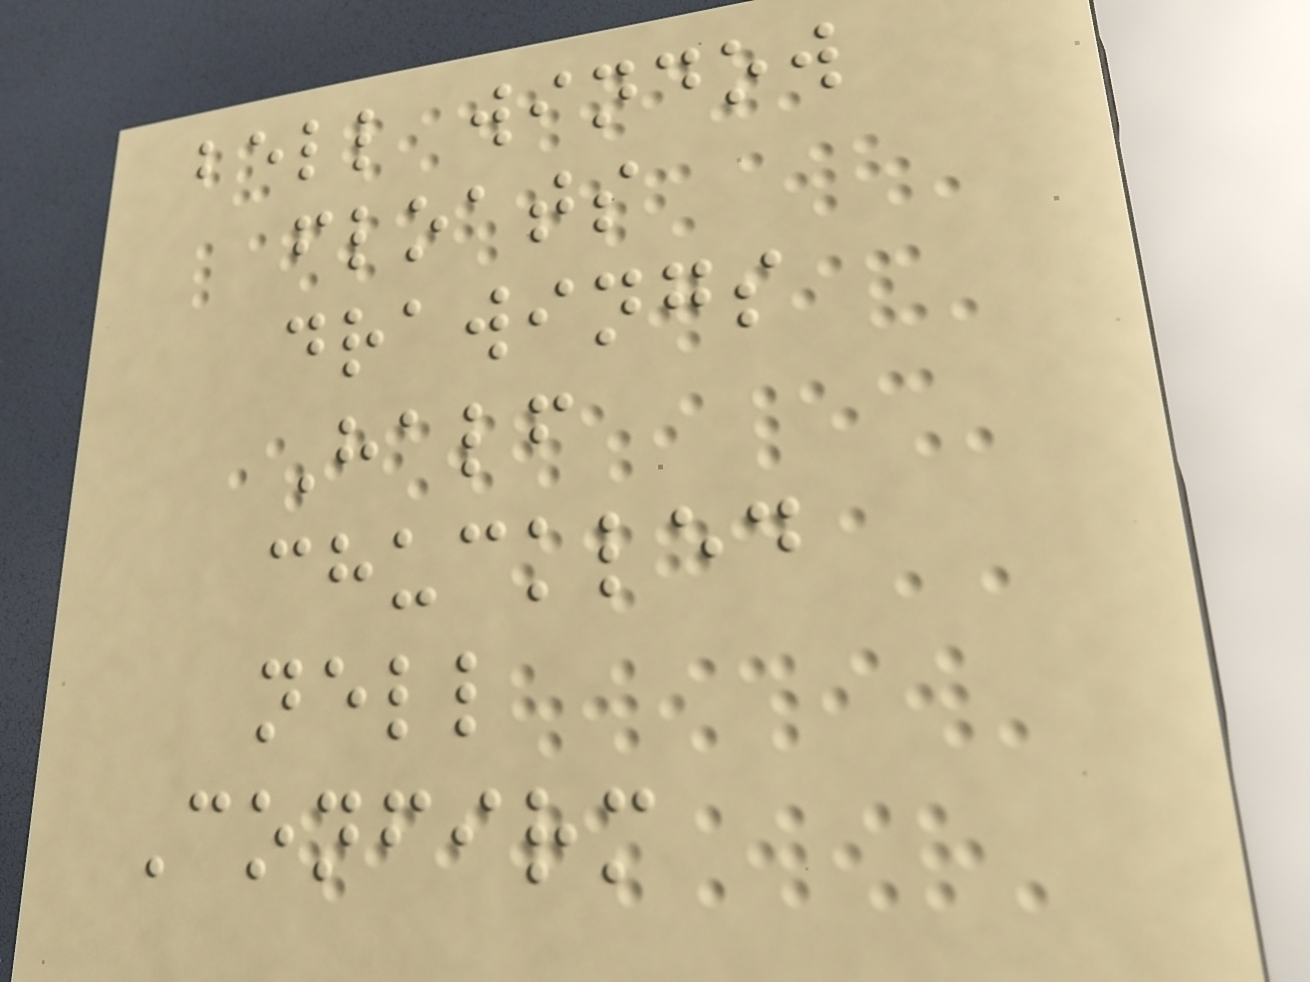bell window
floats
drawings
Half
chuckled
nell
Confirm
